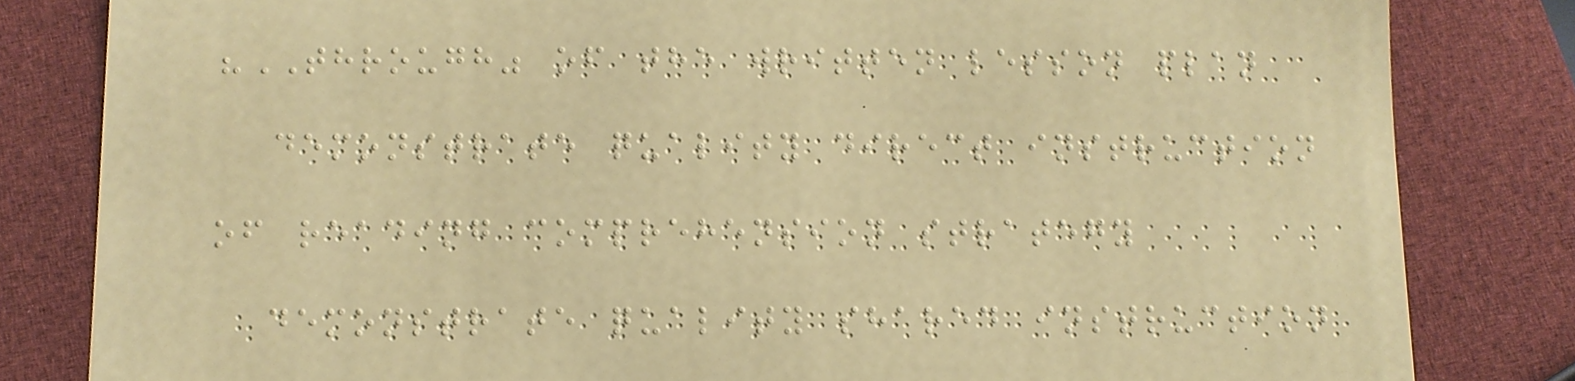"THROUGH" of the written lesson plan
demonstrate quality direct instruction
of reading comprehension strategy
demonstrate quality shared instruction
